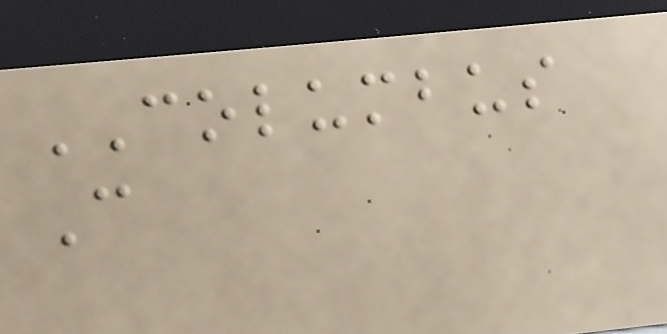COLUMBUS
C
